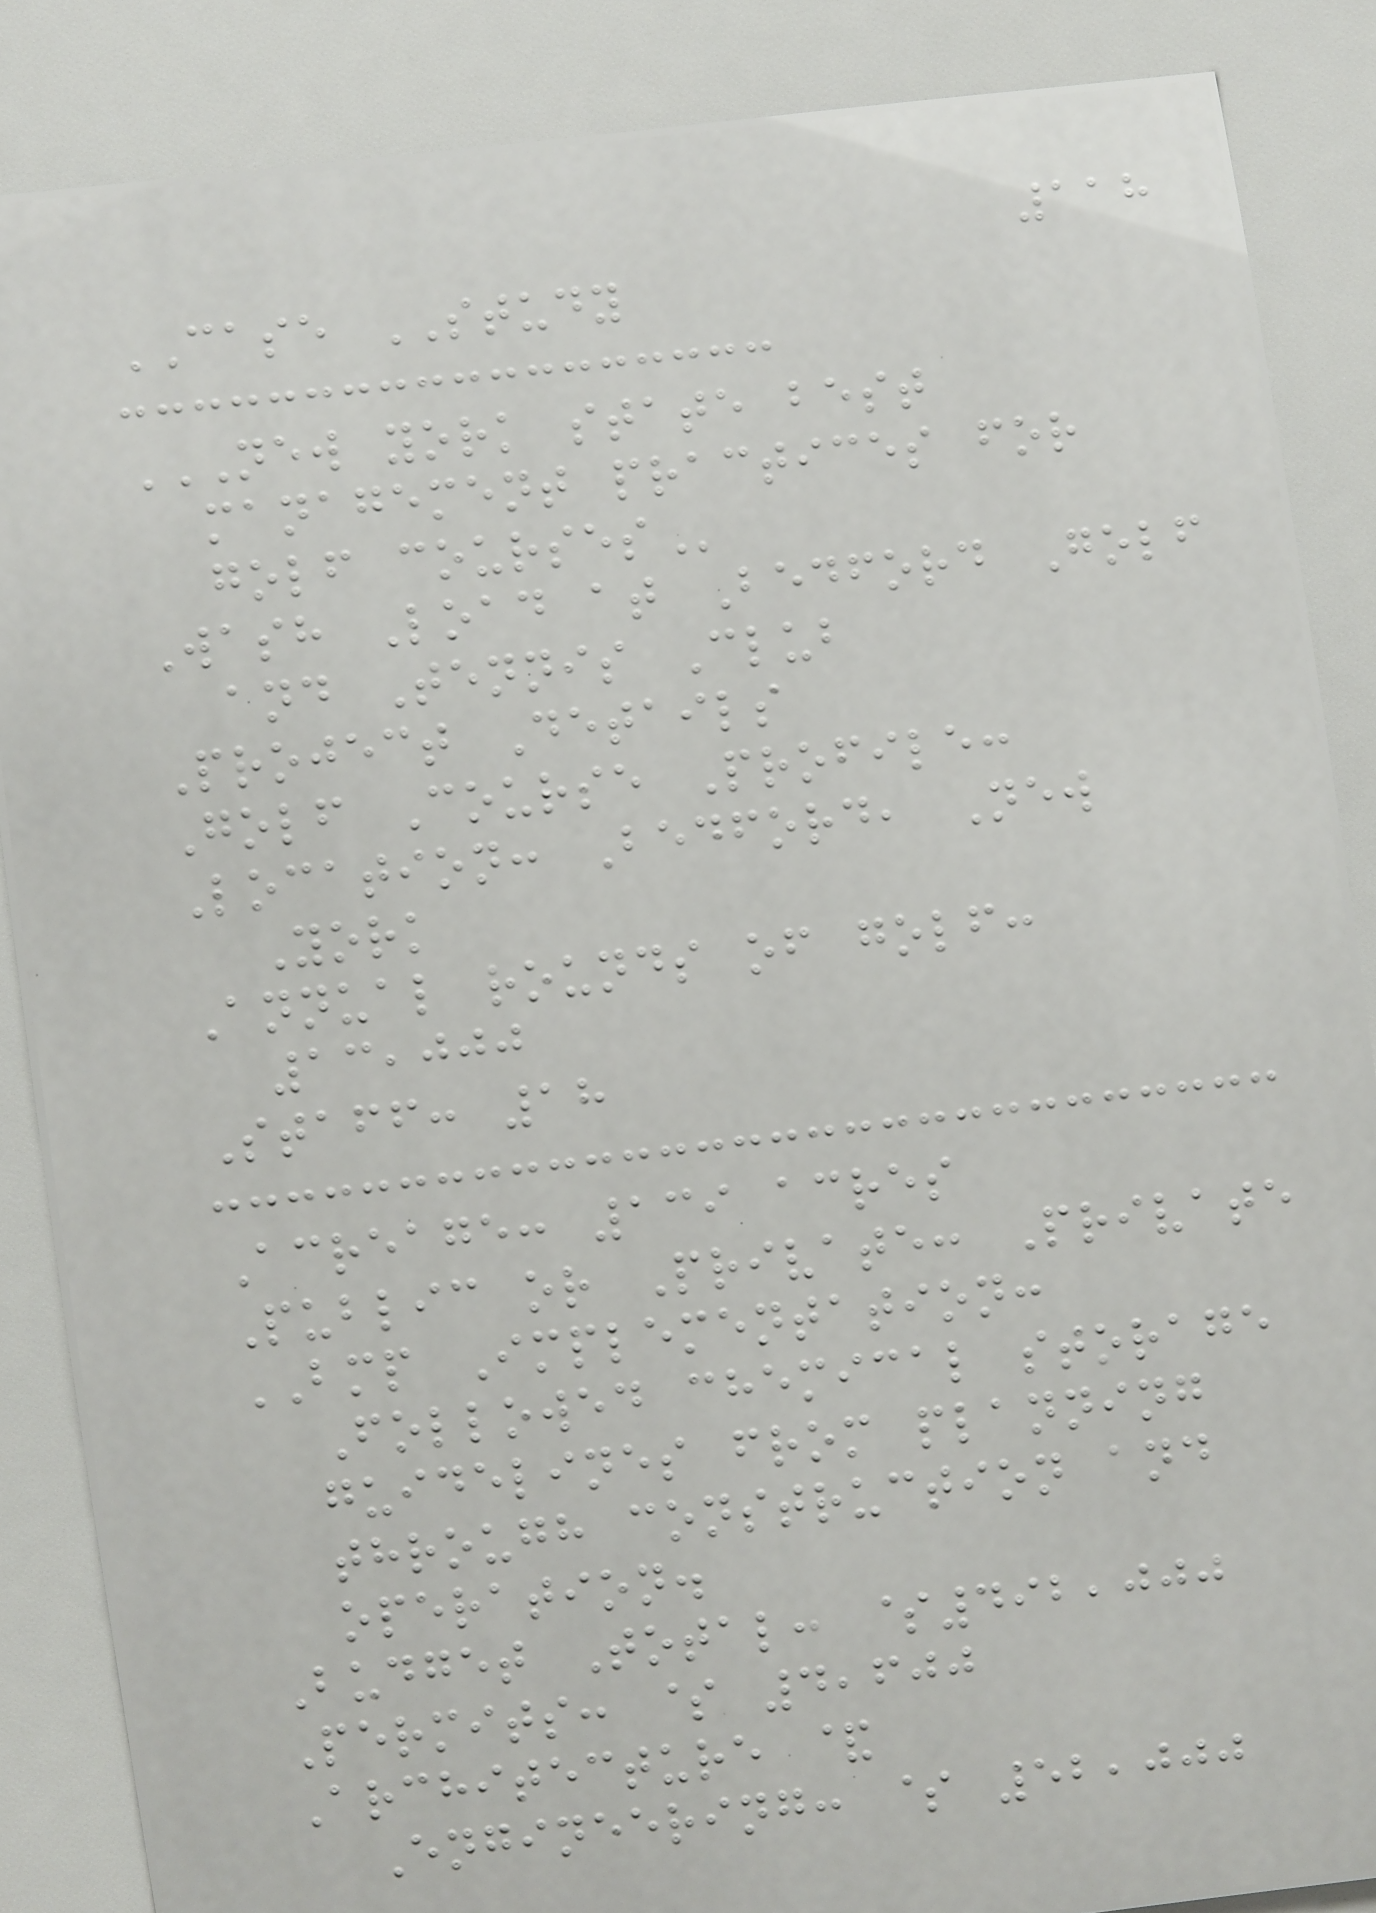118
CASE STUDY
NEW YORK STATE BEST
MANAGEMENT PRACTICES FOR
GOLF COURSES
Wash Load at Bedford Golf
and Tennis Club
Project Details
Golf Course Profile:
Location: Bedford, New
York
Annual rounds of golf:
13,000
Staff: 18
Acreage: 139 acres
Public or Private: Private
BMP Implementation:
Followed chemical storage
guidelines from planning
through construction and
operation.
Budget Total: $492,000
Permits: $ 4,600
Architecture &
Engineering: $ 52,000
